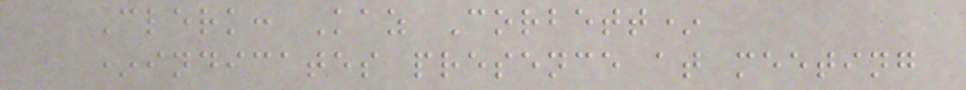Clerk: Kaz Corbett*
*indicates presence at meeting
